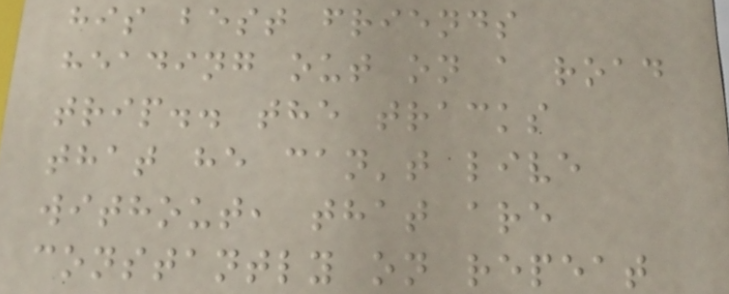his best friends
heading out on a road
trip.. the tracks
that he can't live
without, that are
constantly on repeat
